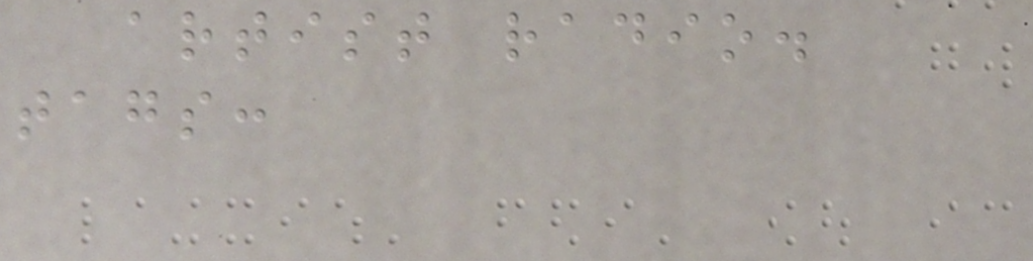artist radio.
tags:
